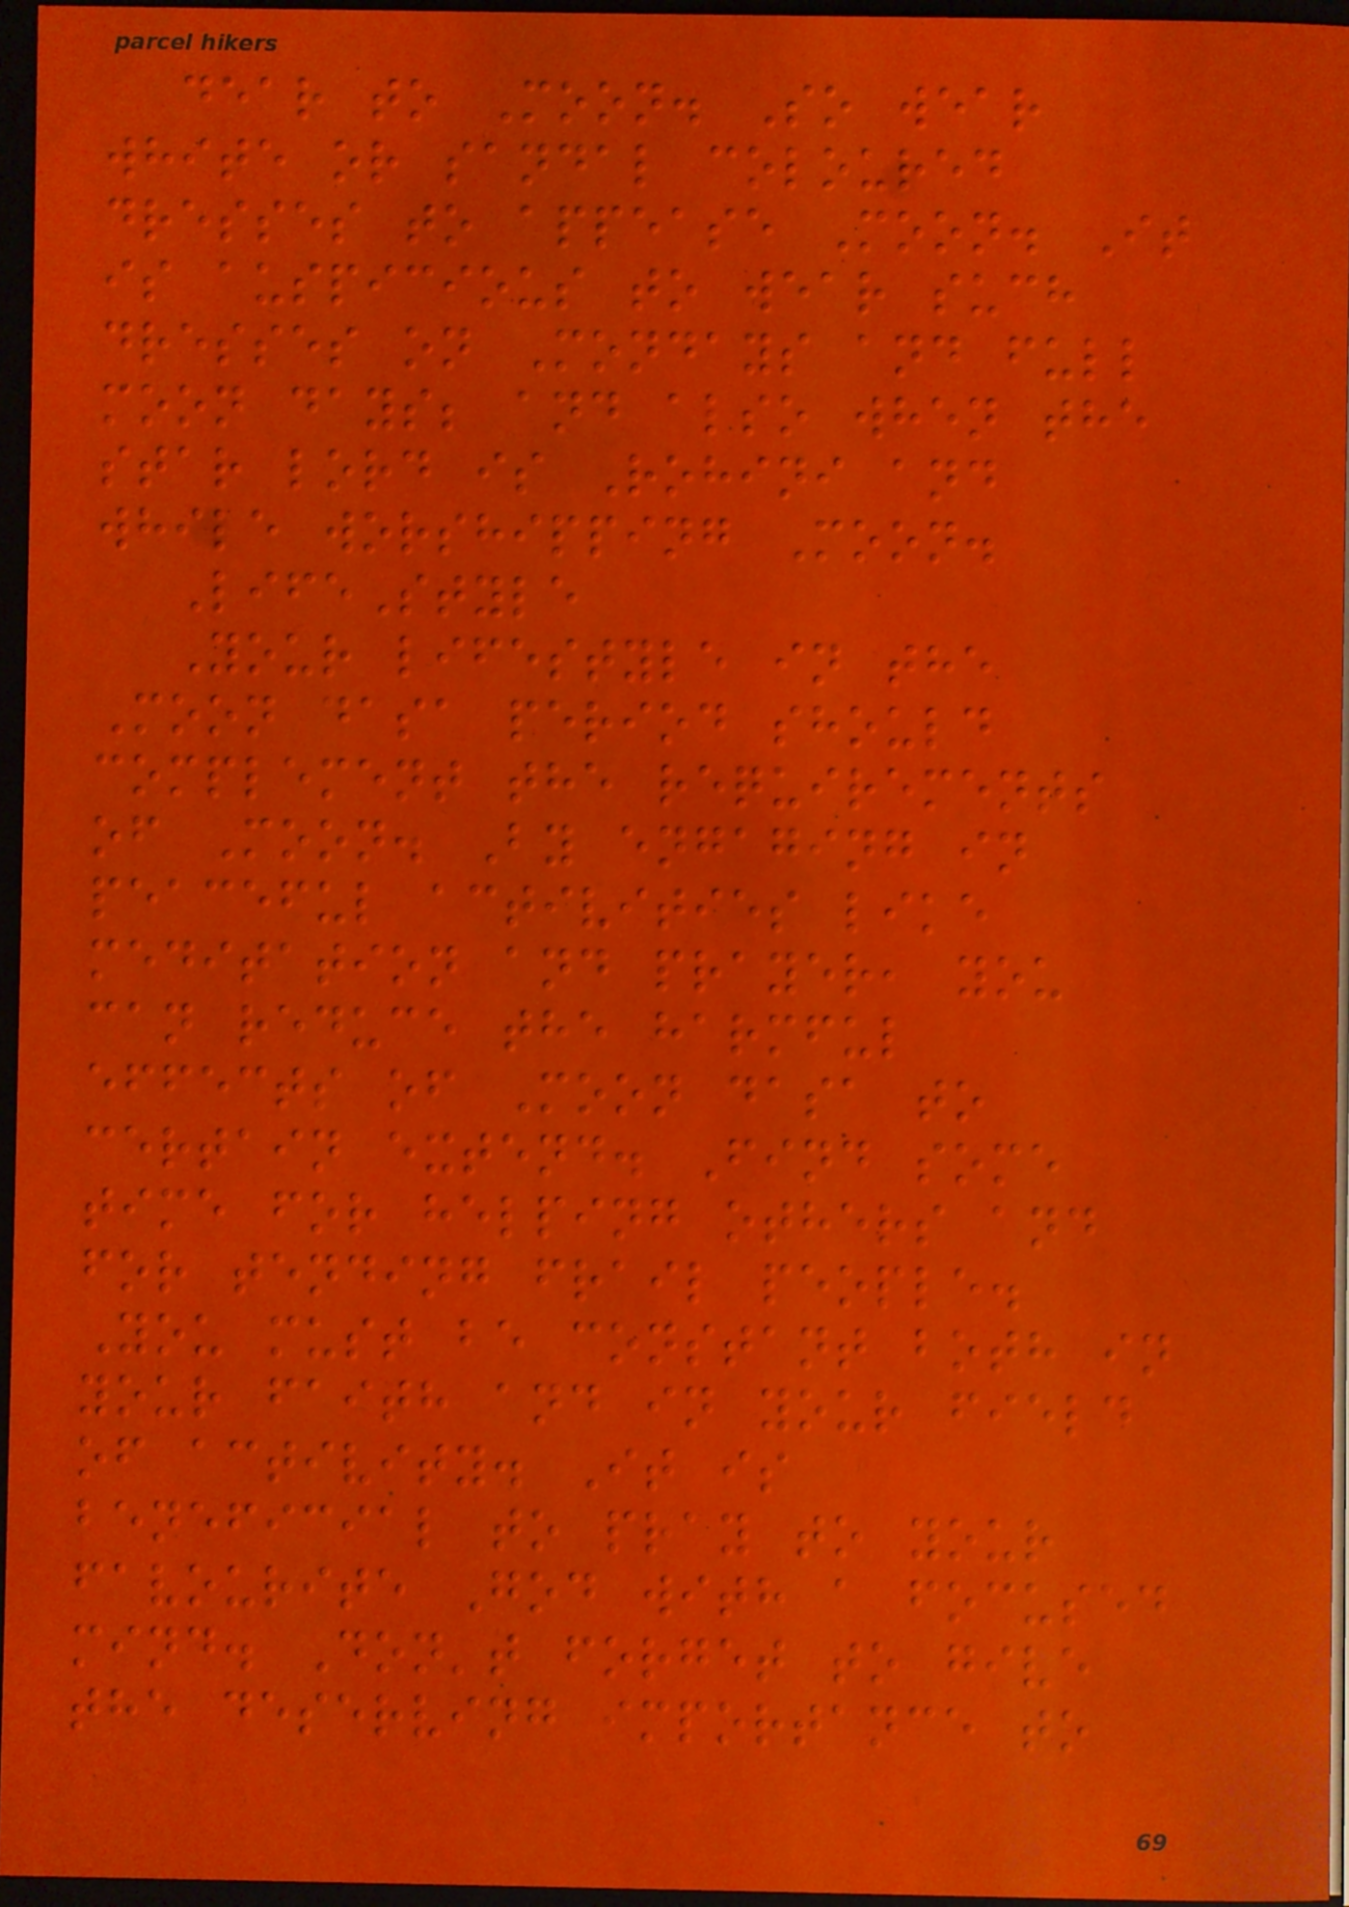dear to Moon. So wear
white or sandal coloured
dresses to appease Moon. It
is auspicious to wear such
dresses on Mondays and full
moon days; and also when the
star lord is Rohini and
while worshipping Moon.
LifeStyle
Your lifestyle in the
Moon dasa period should
complement the requirements
of Moon. By engaging in
peaceful activities like
meditation and prayer, you
can reduce the harmful
effects of Moon dasa to
certain extend. Find some
time for helping others and
for tending frail people.
You must be constant both in
your faith and in your field
of activity. It is
beneficial to pray to your
favourite God with a focused
mind. Don't forget to give
the deserving importance to
